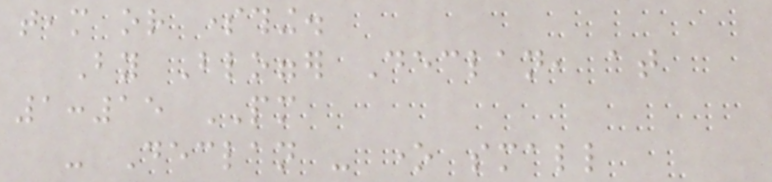team or something.
By Blogger Declan, at
1:15 PM
- Declan - one small
